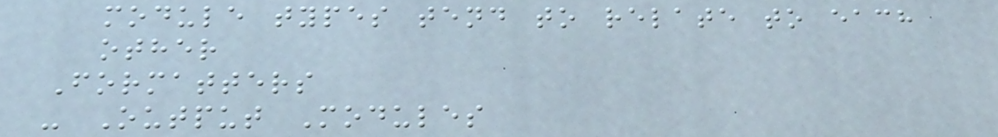module types tend to relate to each
other
Formatters
- Output Modules
